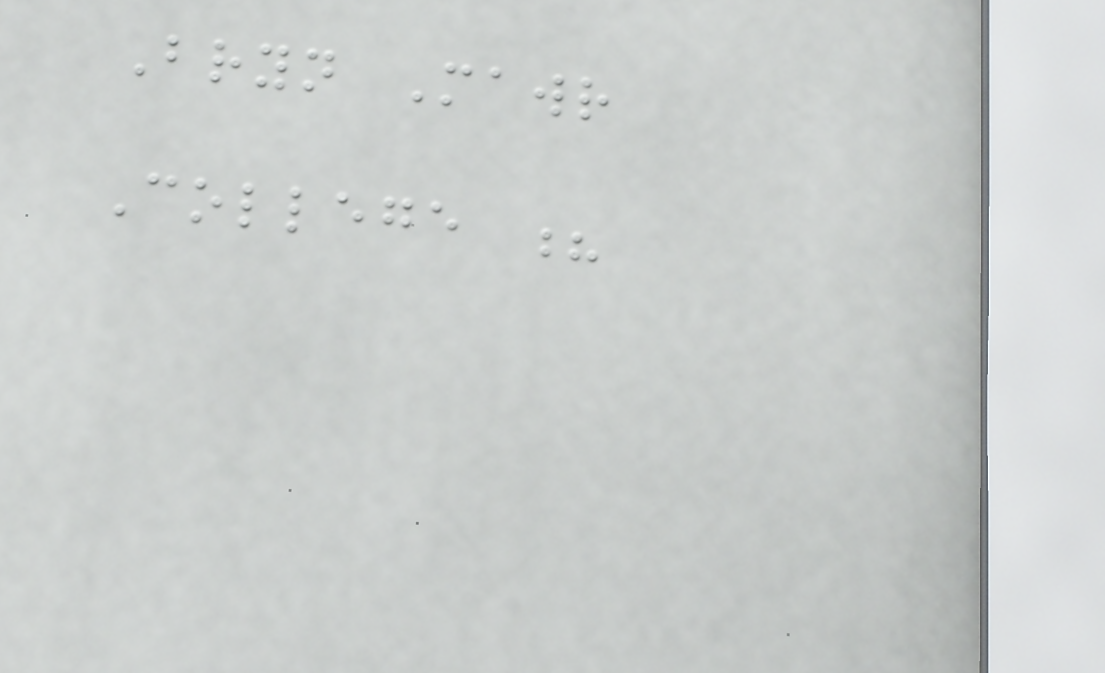Bryn Mawr
College ?
